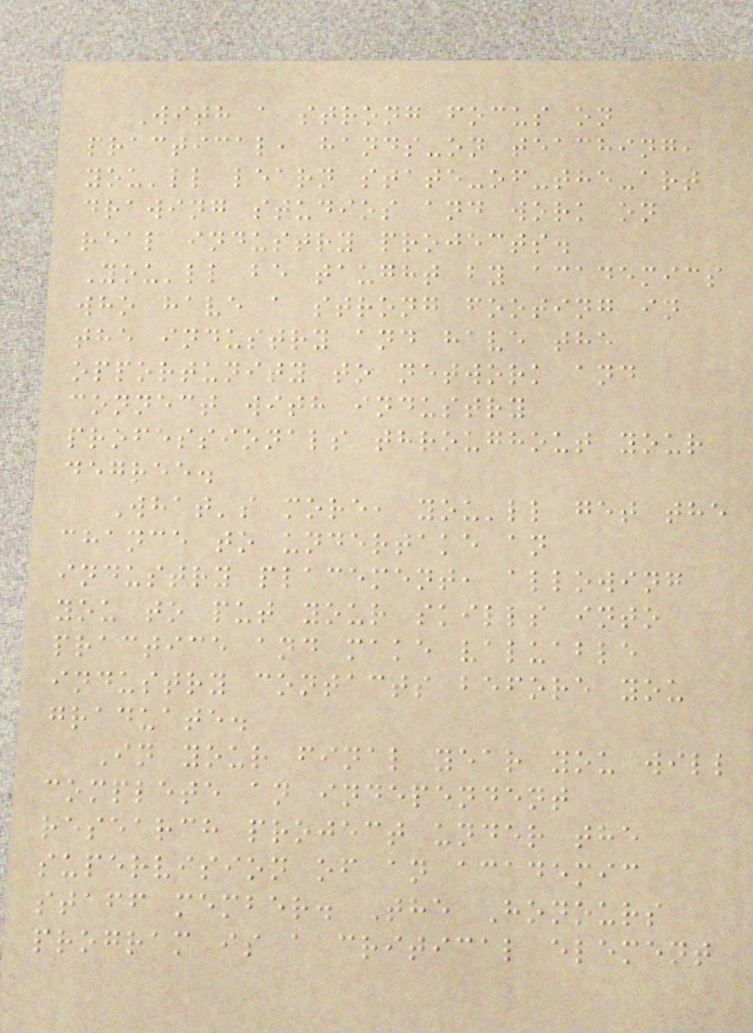With a strong focus on
practical, hands-on teaching,
you'll learn state-of-the-art
drawing studios and work on
real industry projects.
You'll be taught by academics
who have a strong footing in
the industry and have the
opportunity to network and
connect with industry
professionals throughout your
degree.
What's more, you'll get the
chance to undertake an
industry placement, allowing
you to put your skills into
practice and make valuable
industry contacts before you
graduate.
In your final year you will
complete an independent
research project under the
supervision of an academic
staff member. The Honours
program is a critical element
